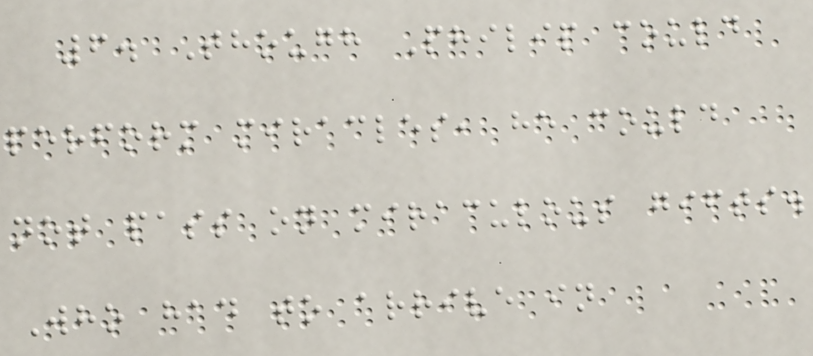6. Though Philip could
perform miracles, he could
not pass on miraculous gifts.
Who had to arrive in
